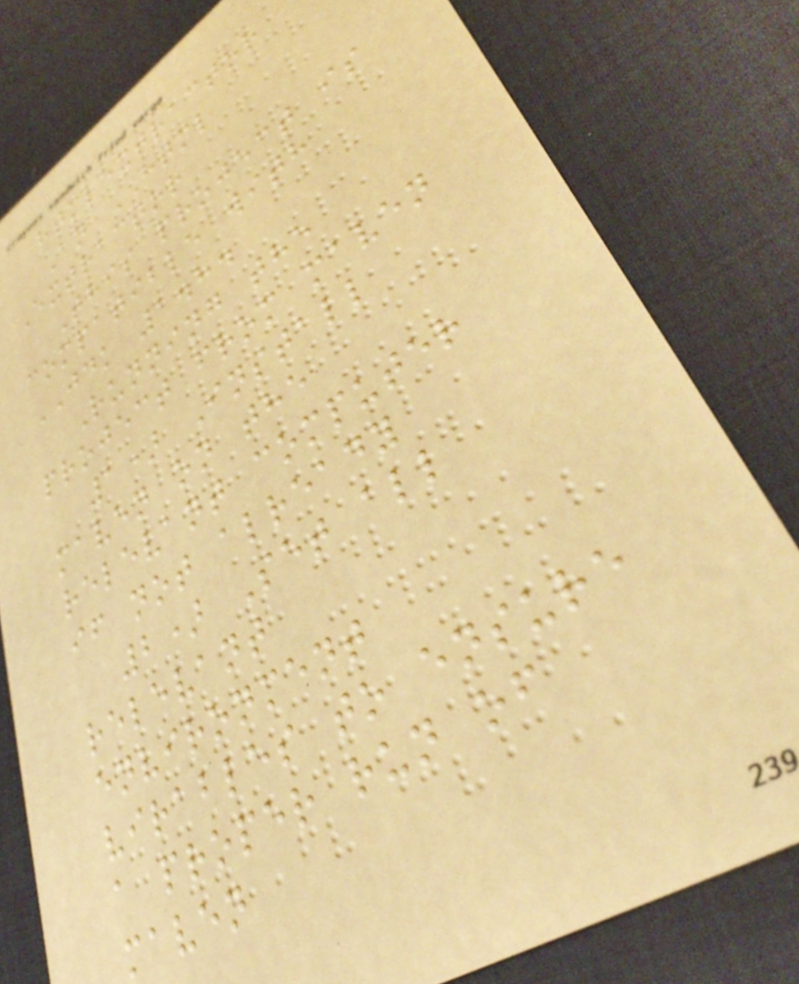htmlextractor
An HTML
Extractor
This project is
compatible with
JDK 1.8.
Running the
project from maven
1) Install
maven on the
relevant computer
if not already
2) Set all
relevant
environment
virables to ensure
a proper run of
maven
